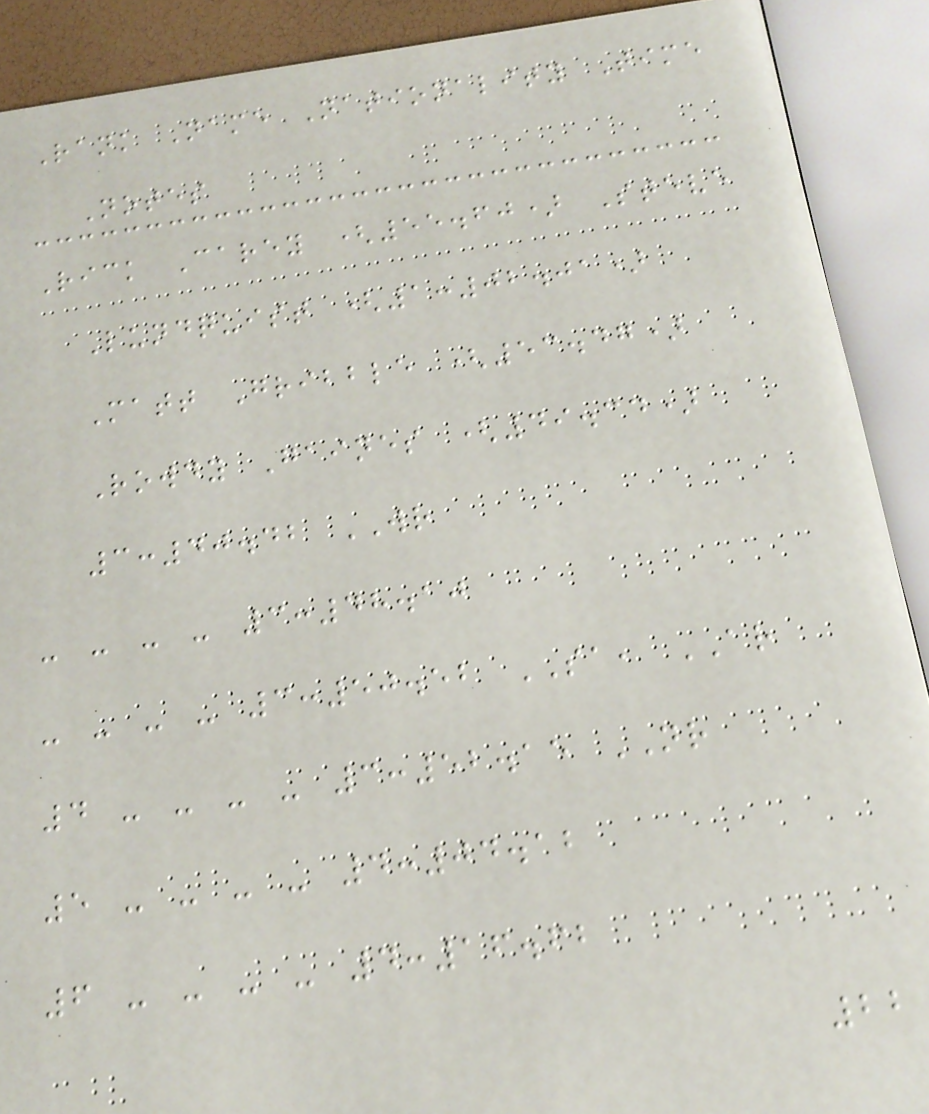Rank Name Nationality Time
Notes
Rick Carey (55.60) Steve
Lundquist (1:02.01)
Matt Gribble (53.47)
Rowdy Gaines (49.34)
3:40.42 WR
- - - - 3:48.10
- - - - 3:50.52 SA, AR
4 - - - - 3:52.15 NR
5 - - - - 4:04.12
6 - - - - 4:16.62
22
